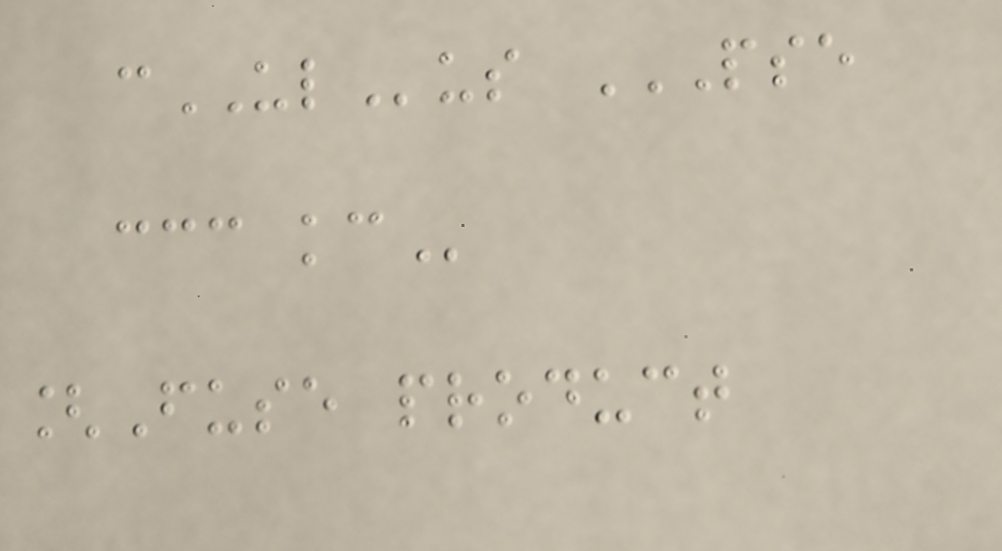cULus PSE
CCC KC
[Fuse product
